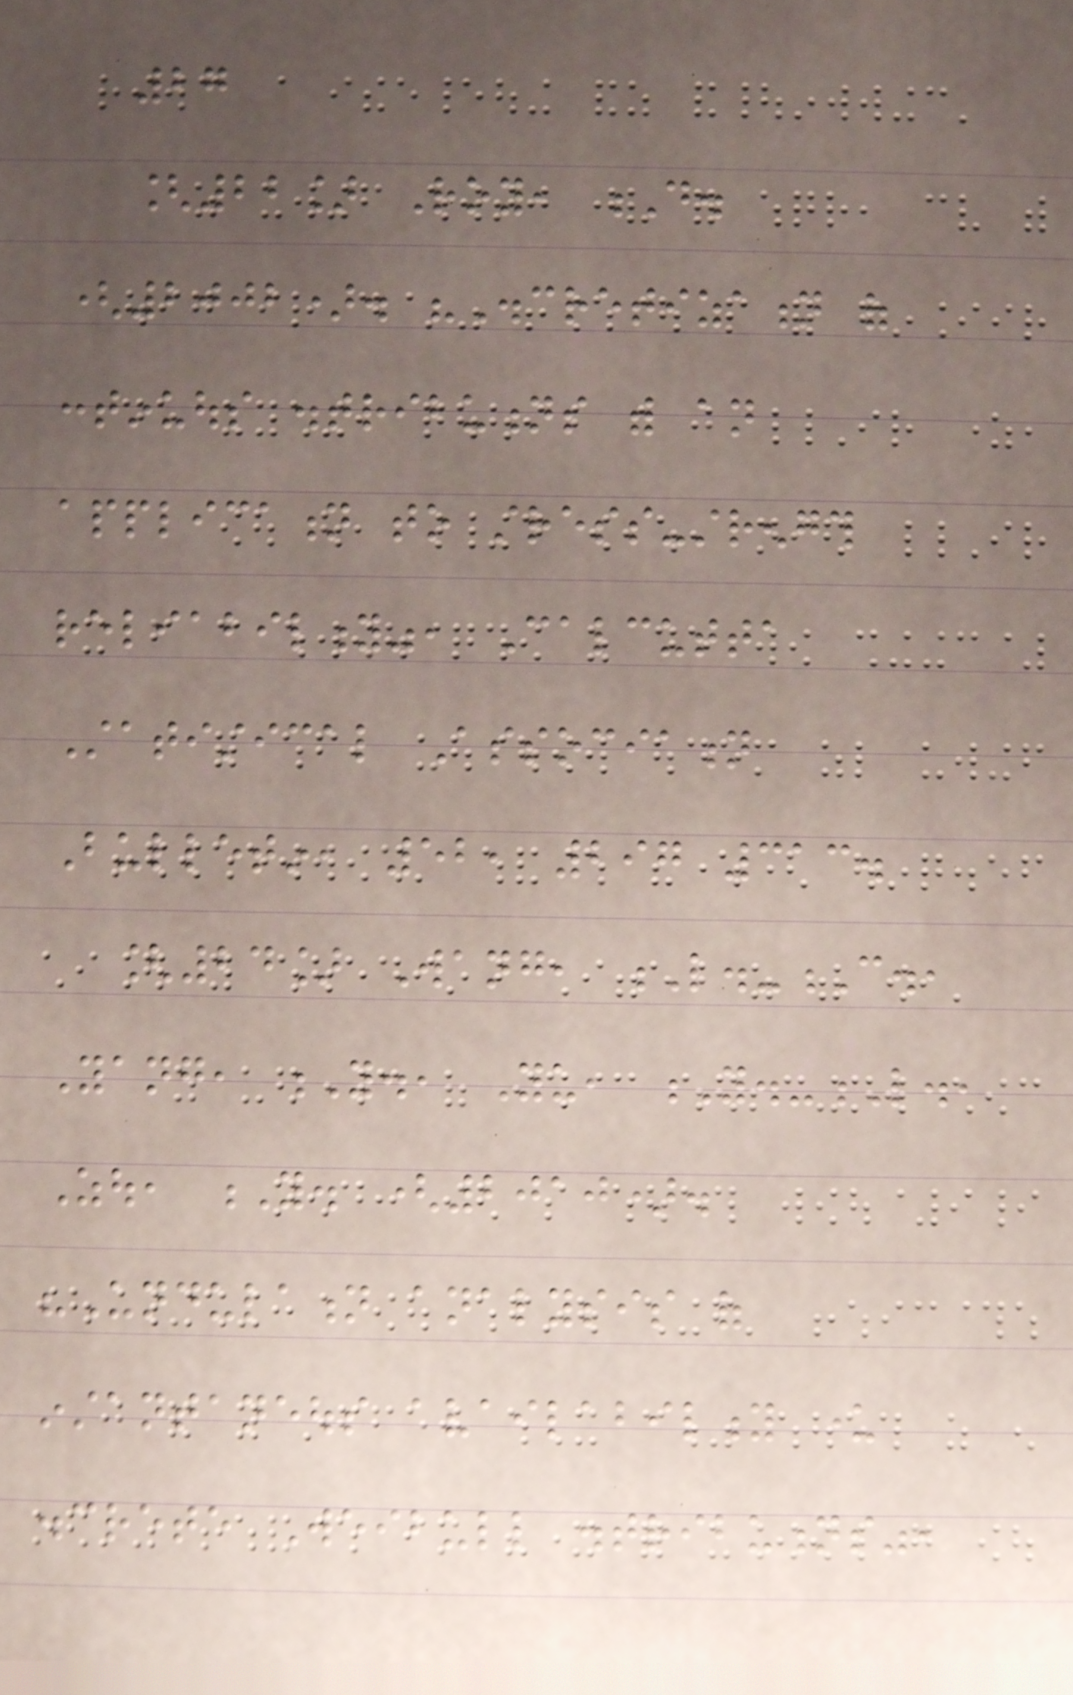27
[22] Roy, D.
(2002). "Discretization of
continuous distributions with an
application to stress-strength
reliability", Calcutta
Statistical Association
Bulletin, 52, 297 313.
[24] Wang, L.-C.,
Yang, Y., Yu, Y.-L.,
Zou, Y. (2010).
"Undulation analysis of
instantaneous availability under
discrete Weibull distributions",
